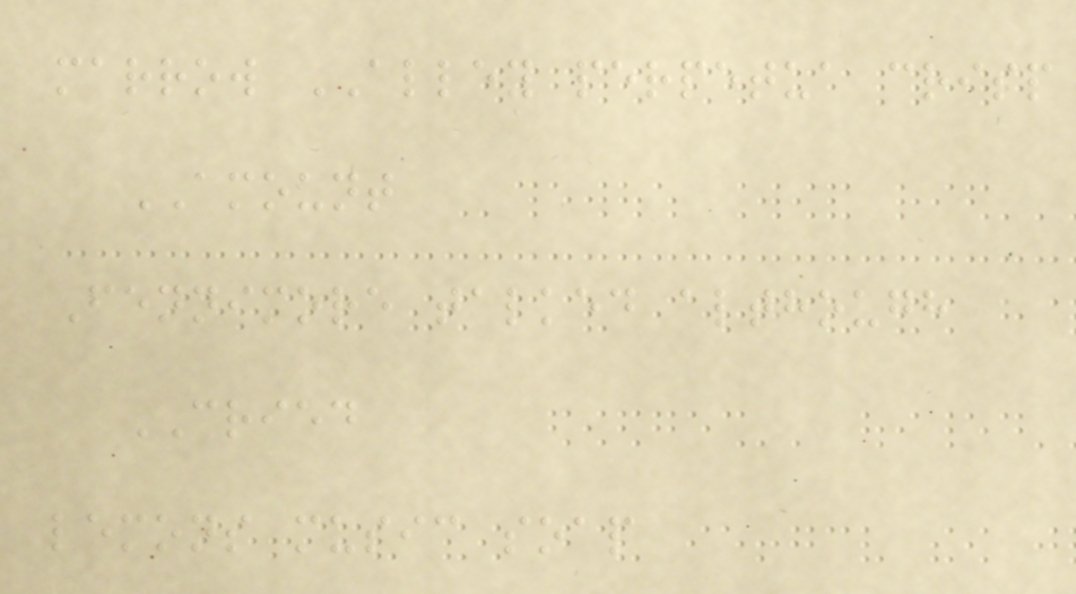marrow ALLEY perpetua crisp
AMOUNT
Fennimore talked although
CRIED
lemons music soap
